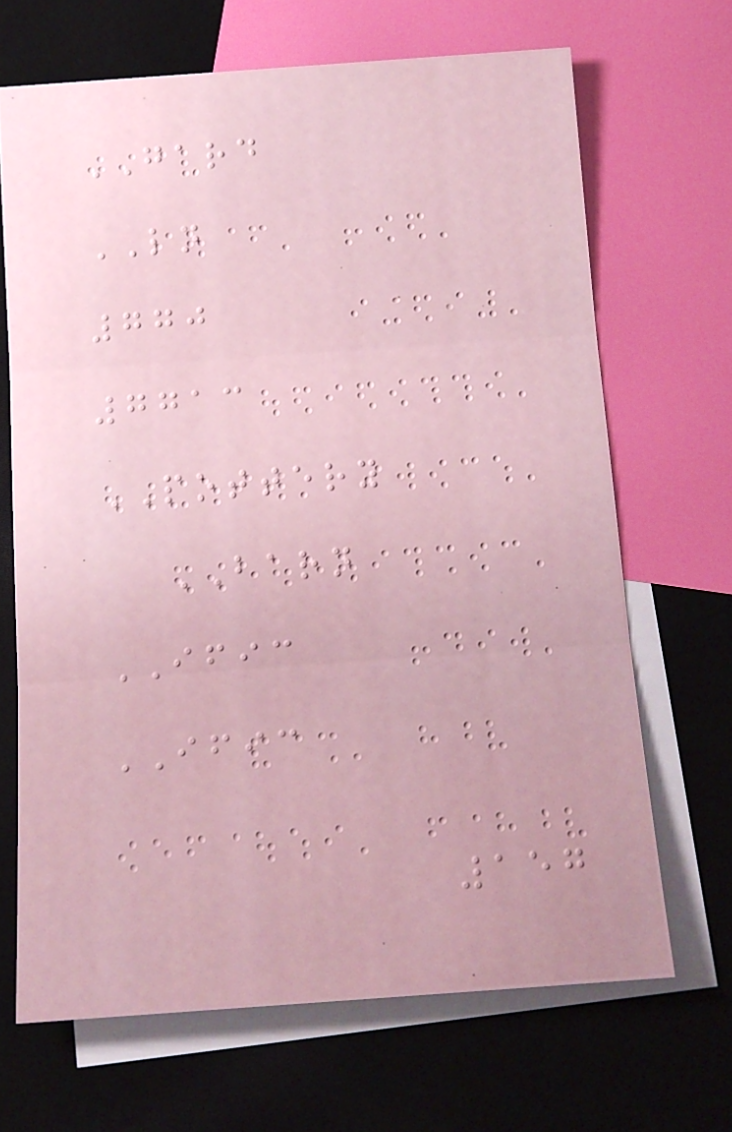GARD
LN
770
7713
POTTERY
BARN
IFIC
IFIC
157
